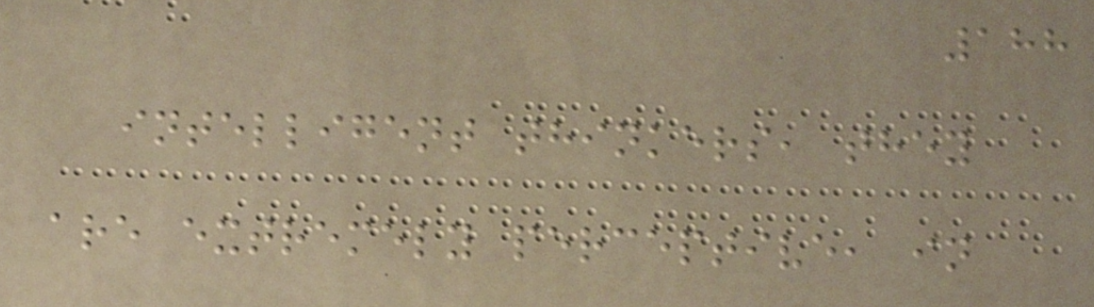188
intelligent thinkers, they
are extremely perceptive, in
